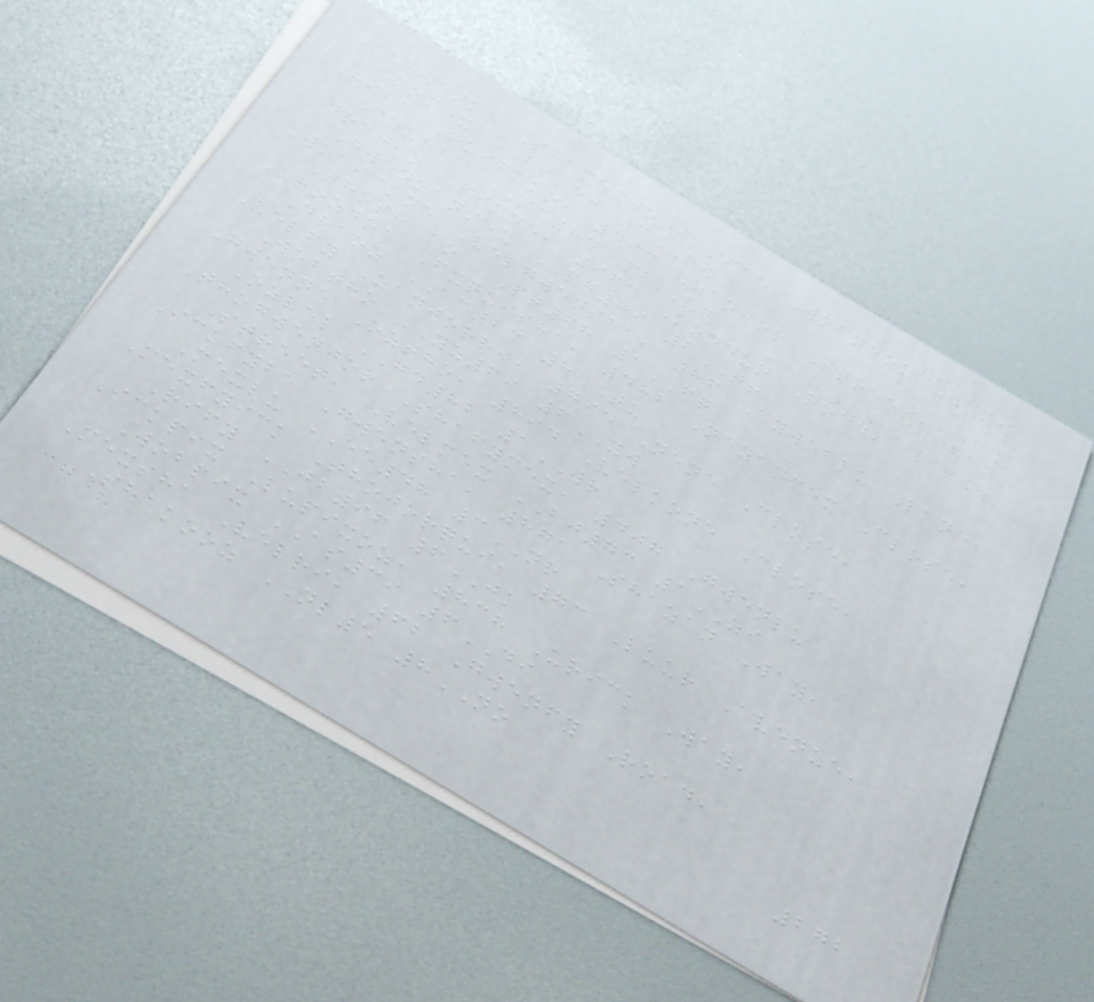Lugwenko Shamexjor, 615 Wobneoz Way,
Komex BS50 3QW
Riba Quifyko, 493 Zanjor Street,
Fyurba PC84 4VQ
Dratho Pixne, 663 Koneur Road,
Gwenzanmex PQ79 2TT
Wobickne Velgwensha, 86 Fywoblu Lane,
Thoshako PT68 1FQ
Urozdra Fyquisha, 482 Nezanmex Close,
Draoz AC23 8TU
Velfy Zanjorri, 795 Nene Close,
Wobtho YZ69 6YW
Gwenne Oztho, 894 Velkone Close,
Ozvel GD82 1WR
Thogwenjor Shafymex, 407 Gwenlu
Street, Velmex BJ73 1ZI
Ickfyba Gwensha, 871 Shazan Way,
Mexlu EE48 3NR
Mexfyick Thojorqui, 73 Luur Avenue,
Rify JB96 6JK
Ickpix Lupixoz, 838 Urick Way,
Wobpix AS39 6DI
Mexsha Velri, 62 Gwenfy Road,
Shakooz NL5 8NO
272
